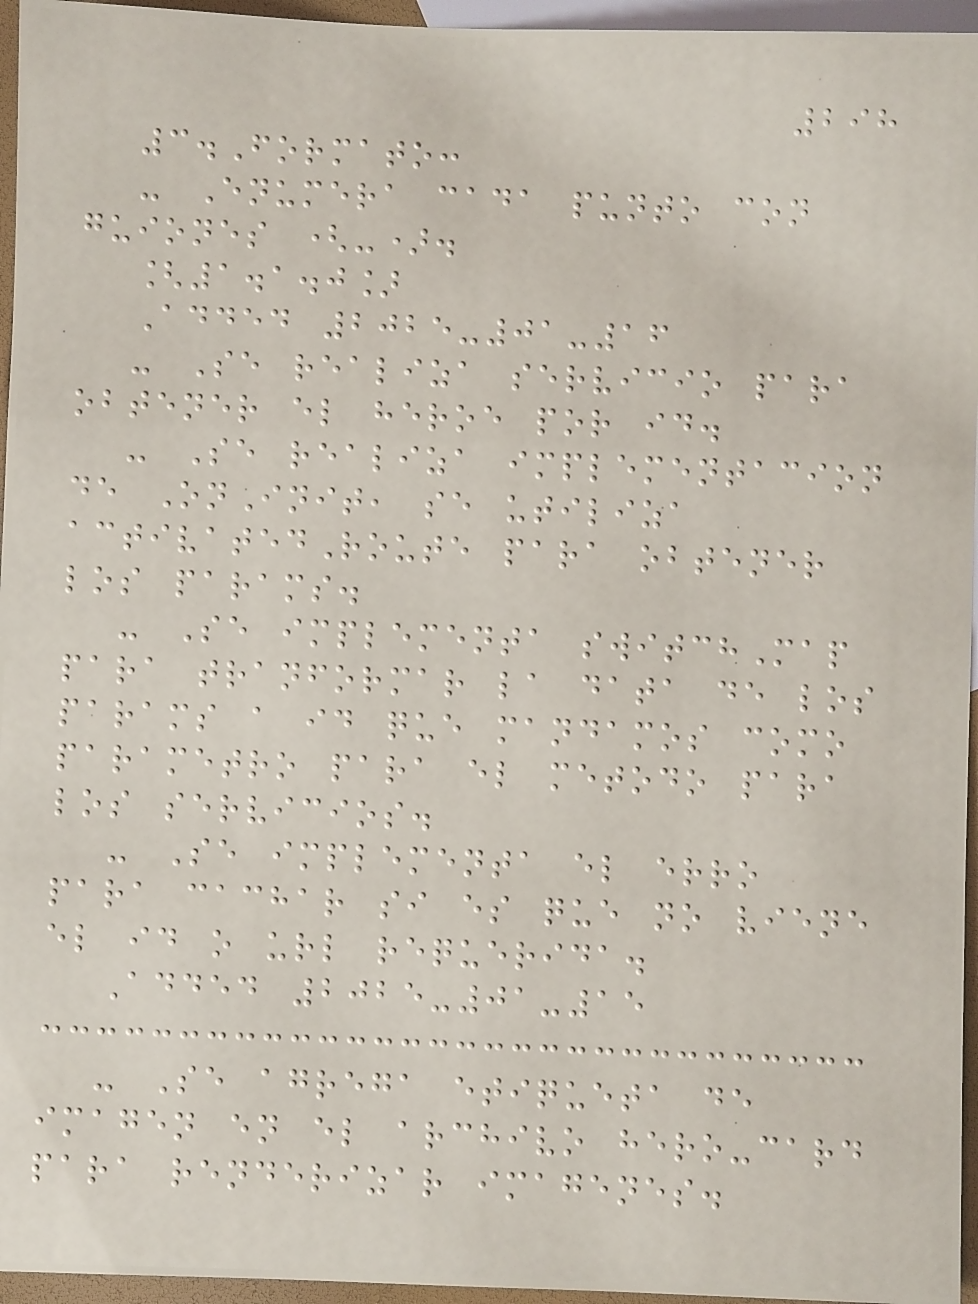298
3.Formato:
- Enumera cada punto con
guiones (-).
[1.1.0]
Added 2025-01-16
- Se realiza servicio para
obtener el heroe por id.
- Se realiza implementacion
de OnInit, se utiliza
activatedRoute para obtener
los params.
- Se implementa switchMap
para tranformar la data de los
params a id que mandamos como
parametro para el metodo para
los servicios.
- Se implementa el erro
para cachar si es que no viene
el id o url requerida.
Added 2025-01-15
- Se agrega etiqueta de
imagen en el archivo hero-card
para renderizar imagenes.
